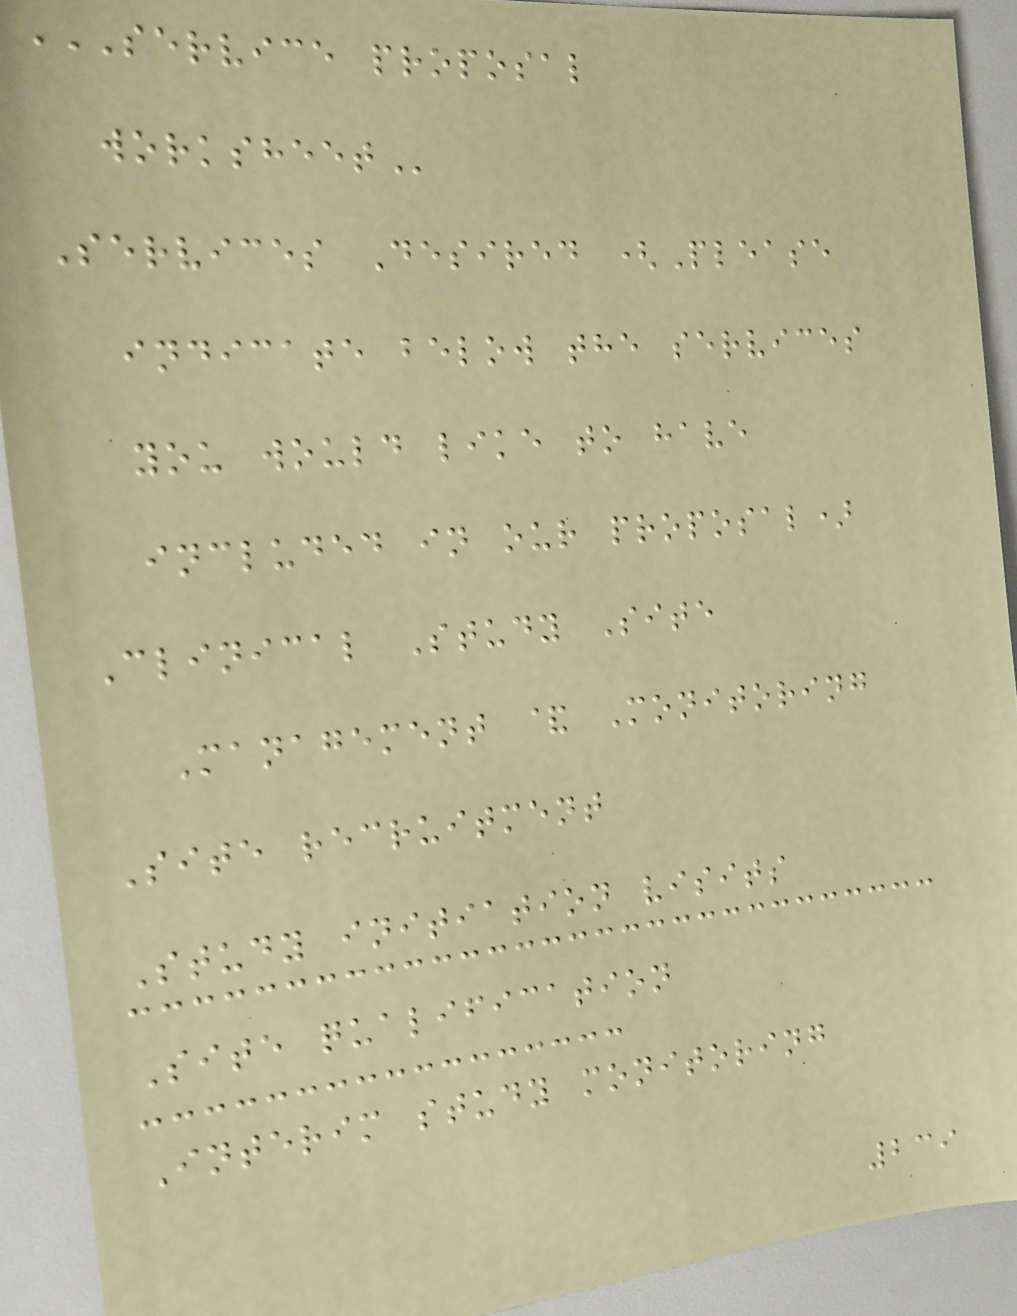SERVICE PROPOSAL
WORKSHEET
Services Desired (Please
indicate below the services
you would like to have
included in our proposal)
Clinical Study Site
Management & Monitoring
Site recruitment
Study initiation visits
Site qualification
Interim study monitoring
239
